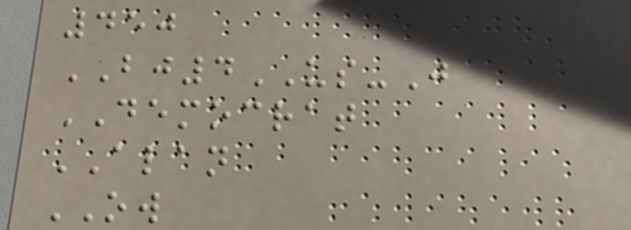450
BJ4US-J
DEMOCRAT
ALAN
OW
